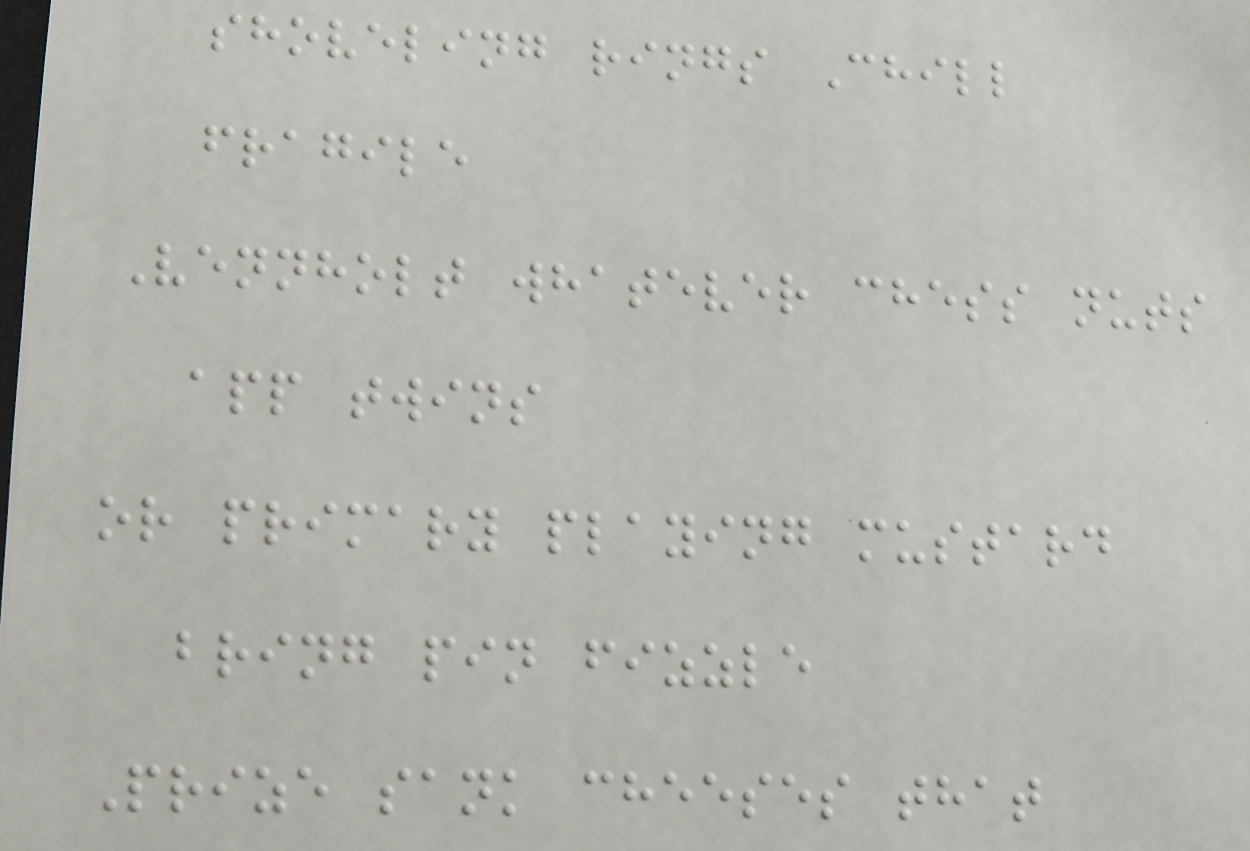shoveling rings Chill
fragile
Vennholt whatever chess nuts
app twins
or primary playing mustard
bring pin fizzle
Prize sank cheeses that
